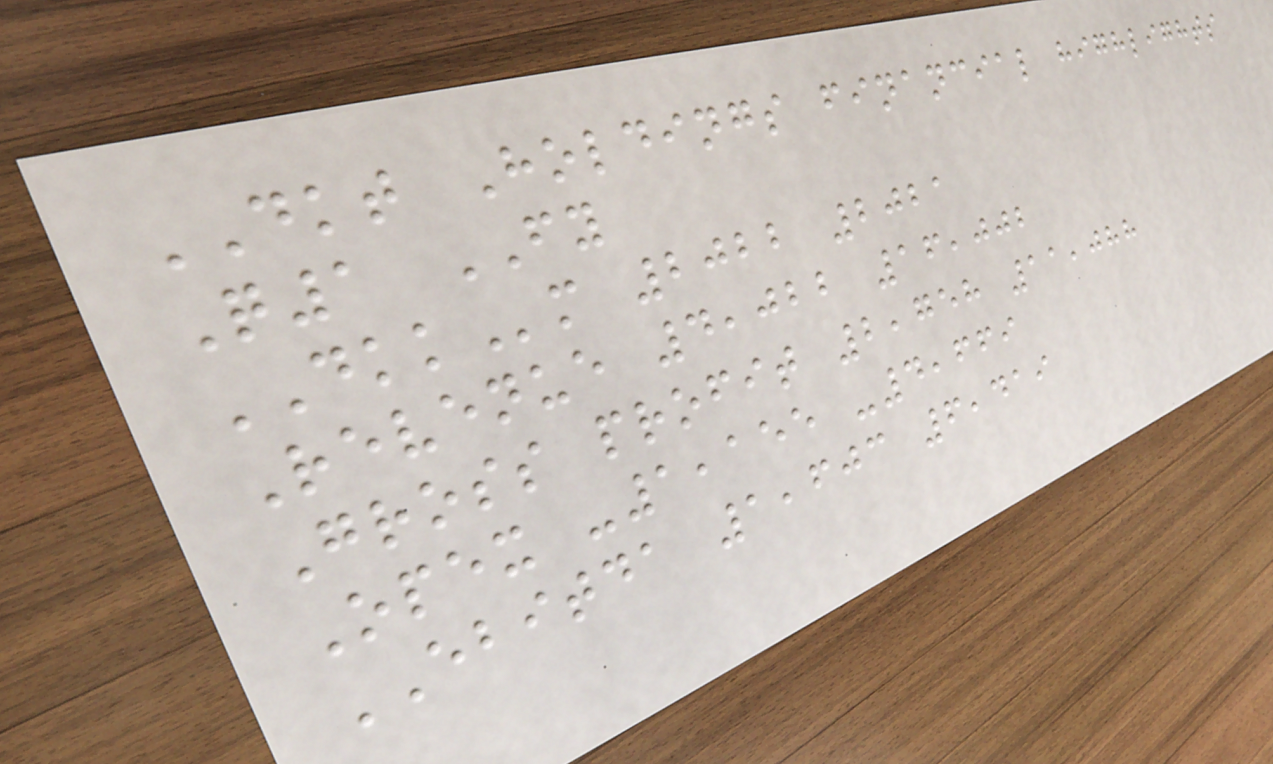DKT Holdings financial highlights
Q1 FY
DKKm 2022 2021
Revenue 4,022 16,002
Gross profit 2,758 11,088
Opex -1,155 -4,669
EBITDA 1,603 6,419
